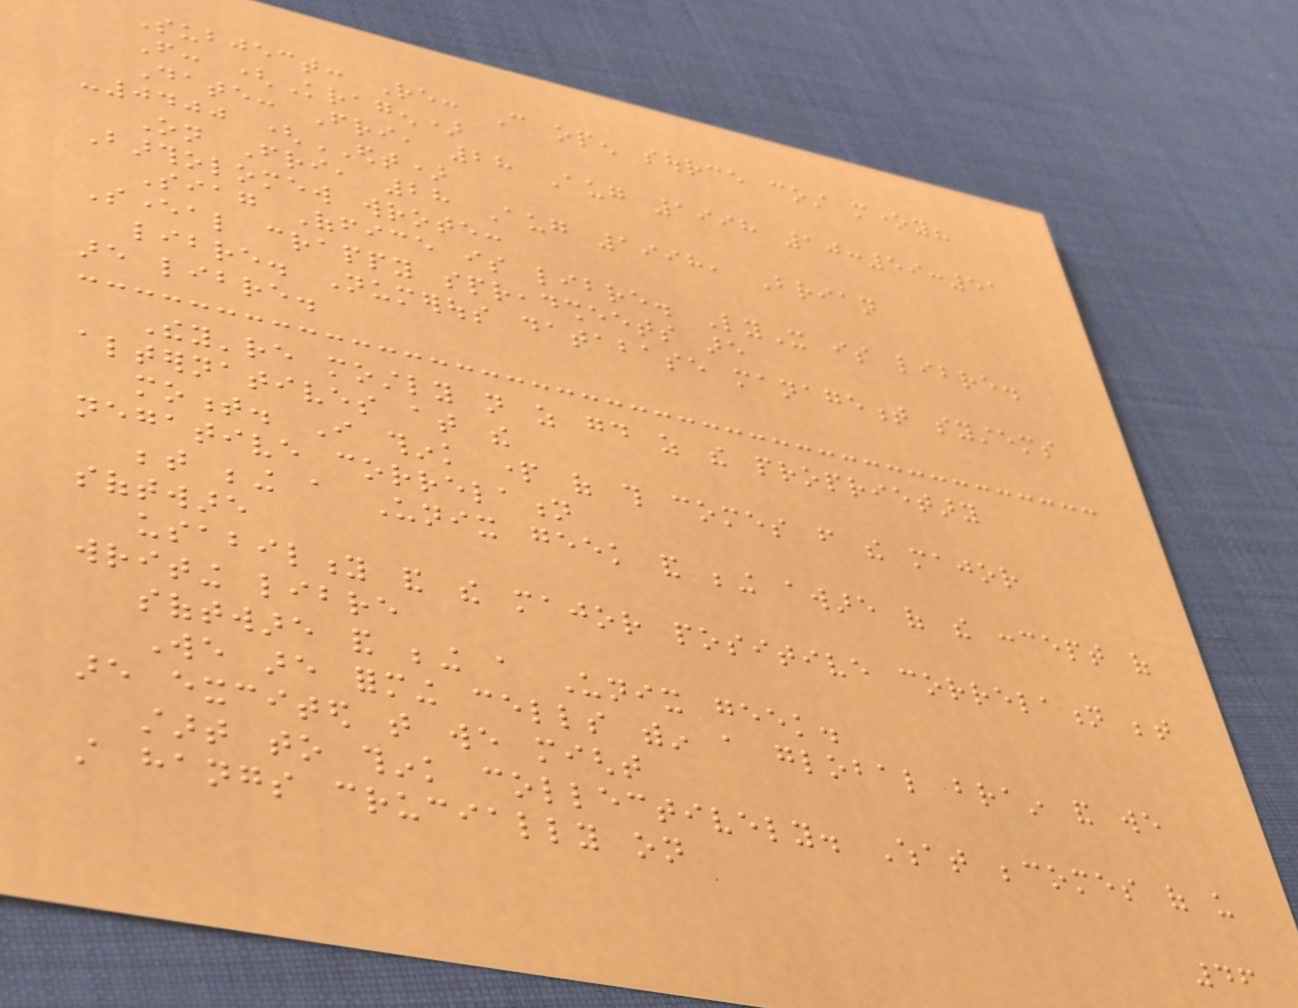Subject: Re: Can open source cost money?
From: (Kragen)
Date: Fri, 28 Aug 1998 10:59:51
-0400 (EDT)
On Fri, 28 Aug 1998, Brian
Bartholomew wrote:
Siag Office is libre. LyX is libre.
Several crappy spreadsheets are
libre. Numerous database management systems
are libre.
They're mostly not as good as the proprietary
alternatives at the
moment. I think part of this comes from the major
negative correlation
between being a Unix geek and being aware of the concept of
software
usability and the major positive correlation between
writing libre
software and being a Unix geek.
We are forming cells within a global brain and we
are excited that we might
start to think collectively. What becomes of us
still hangs crucially on
46
